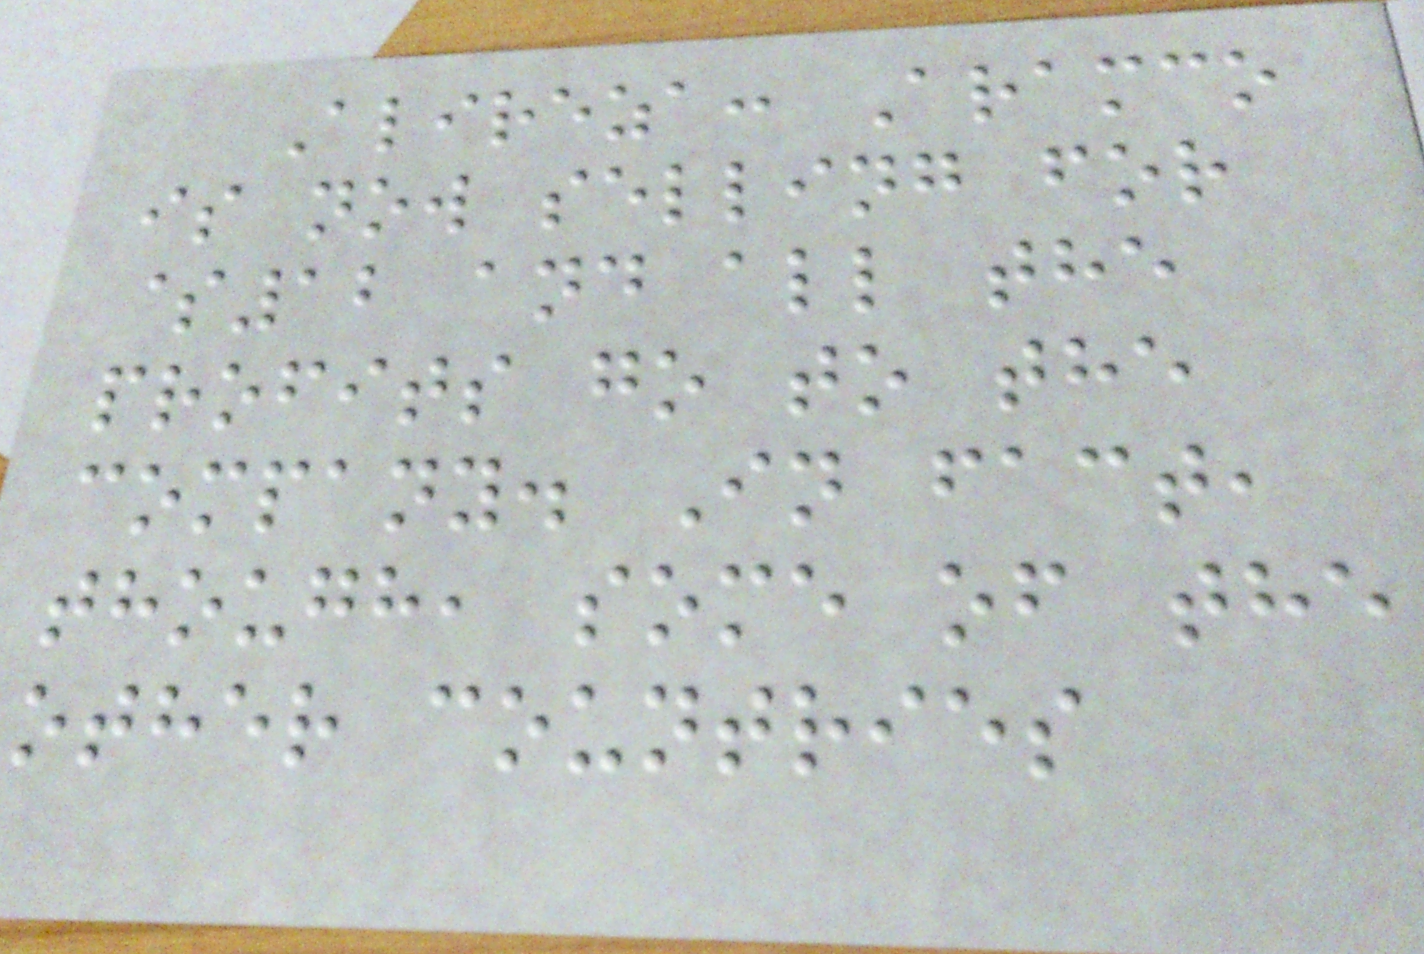Alireza: Aramco
is now selling for
$12 and all the
profits go to the
company. In fact,
though, some of the
other countries
